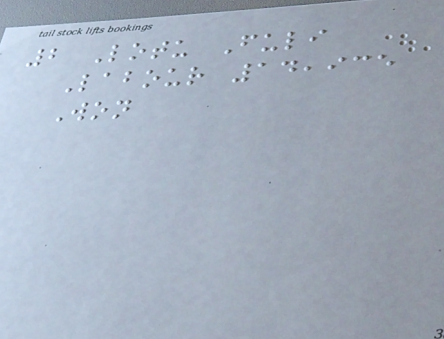2 Lotu Fuli
Labour 14,935
Won
